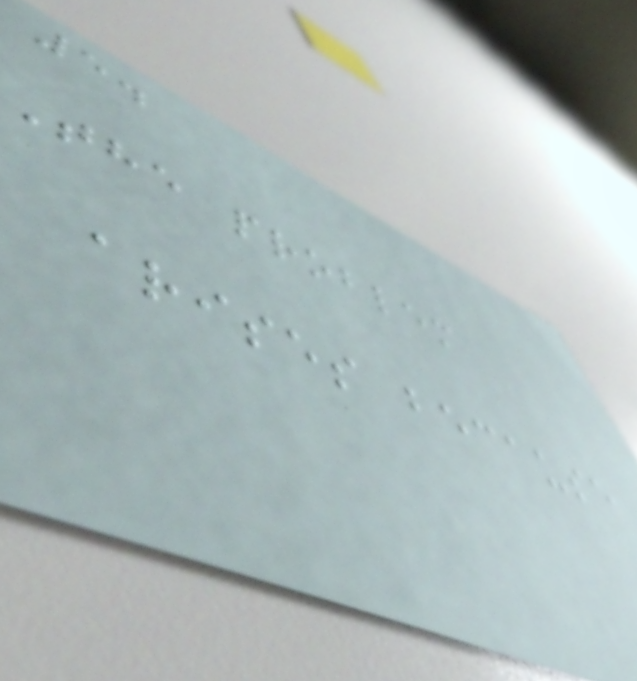5.
The problem
arises because
